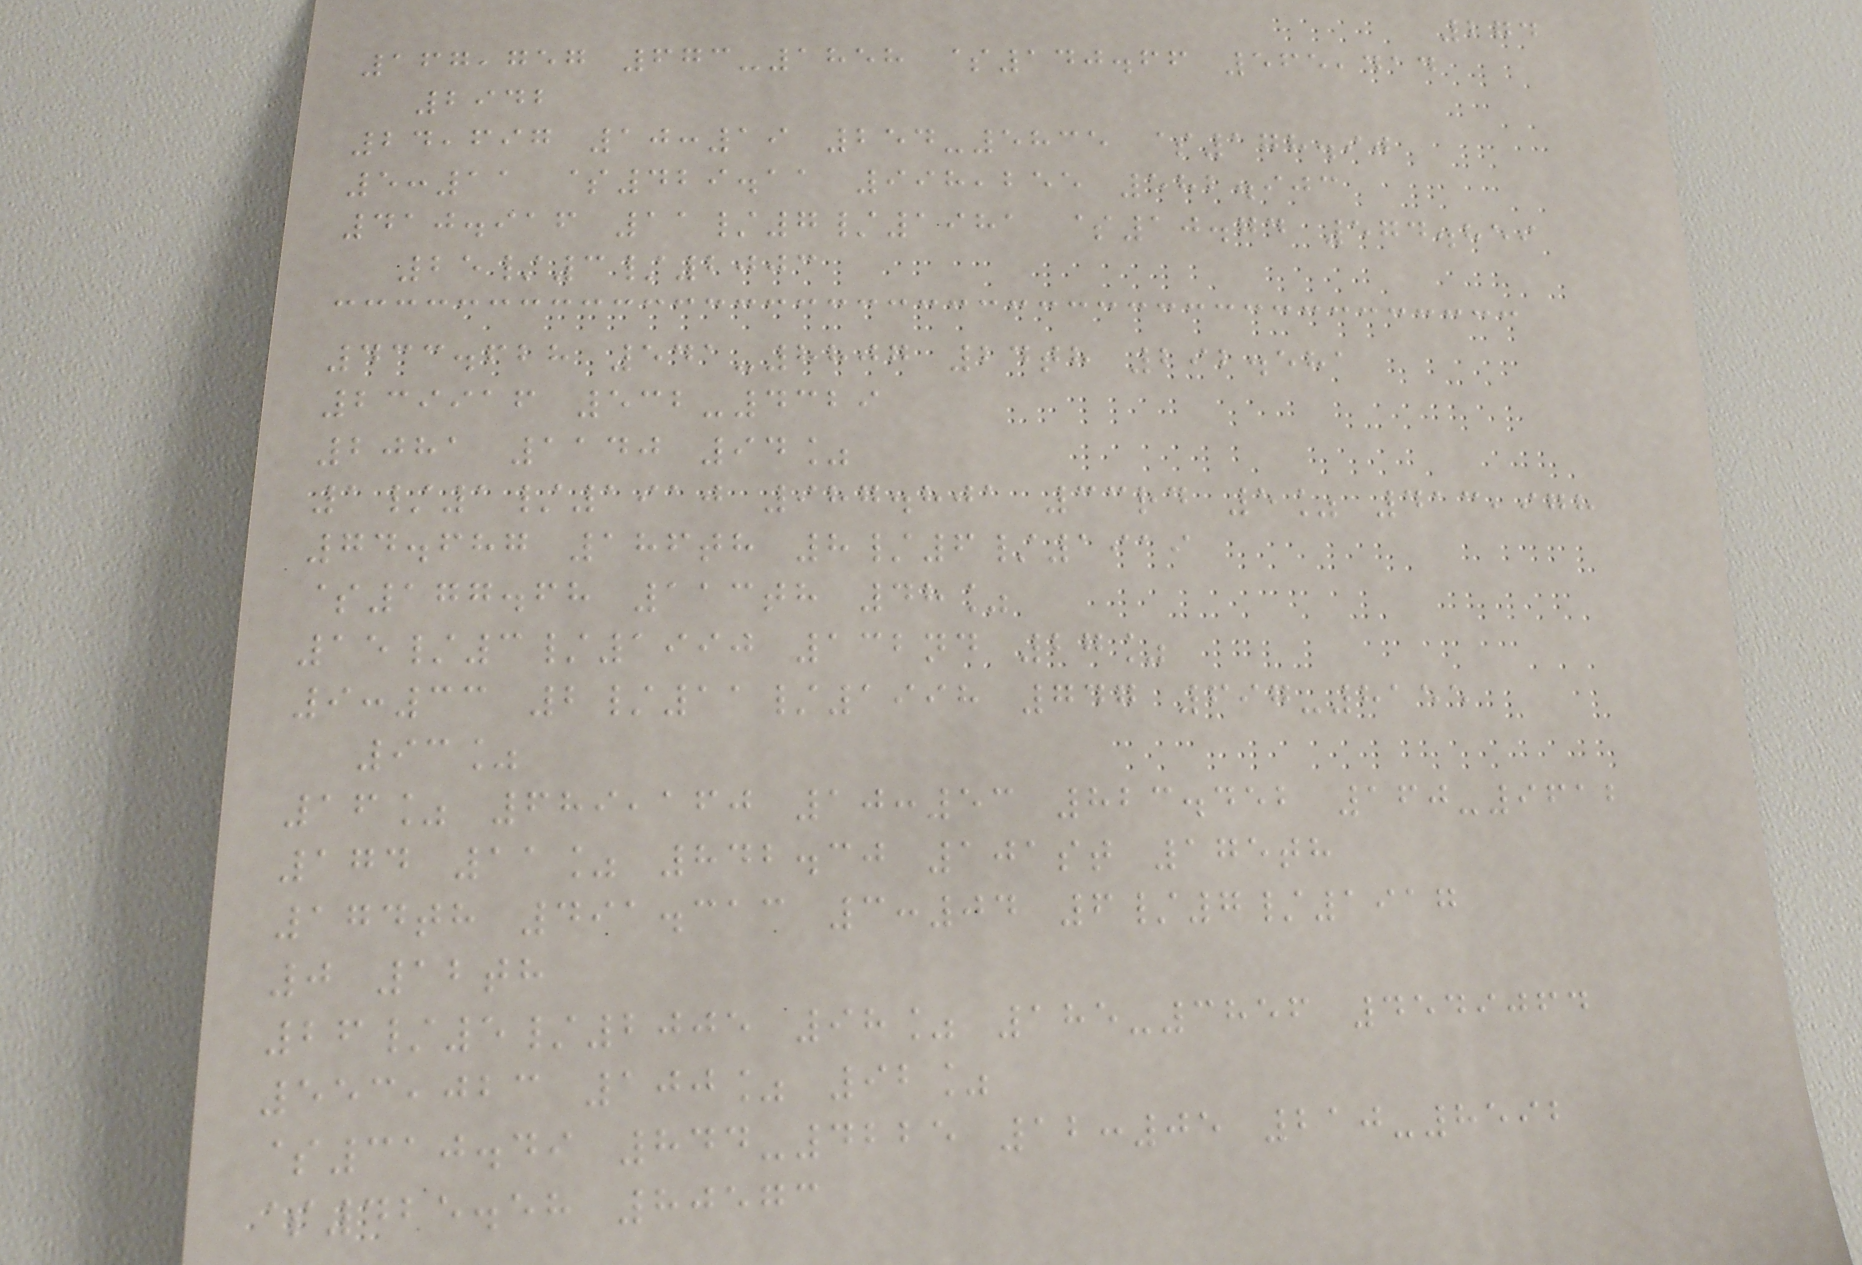274
167,757 673-1858 $140.66 565,414
2942
24,697 10:19 254-5835 $178.90
5:11 $429.11 998,255 582.903
410.916 11/7/1981 $10.74 574.859
25/3/2003
433.628 541-8807 24th 292.581
239916 532-4329
2081 1140 94%
1/1/1910 987.801 33rd 5% 413,978
74.687 186th 8/6/1919
$177.68 113th 48%
15/3/1990 132nd 27%
9:33 2/11/1998 747 697-8155
93%
16% 689,160 10:53 823.452 160-9612
174 11% 842.30 101st 175th
174th 491.313 3:04 6/7/1917
0 12th
26/5/2005 98% 185-3856 4549064
553,023 100% 92%
$310.49 844-4225 12:05 210-8592
$425.58 80573
